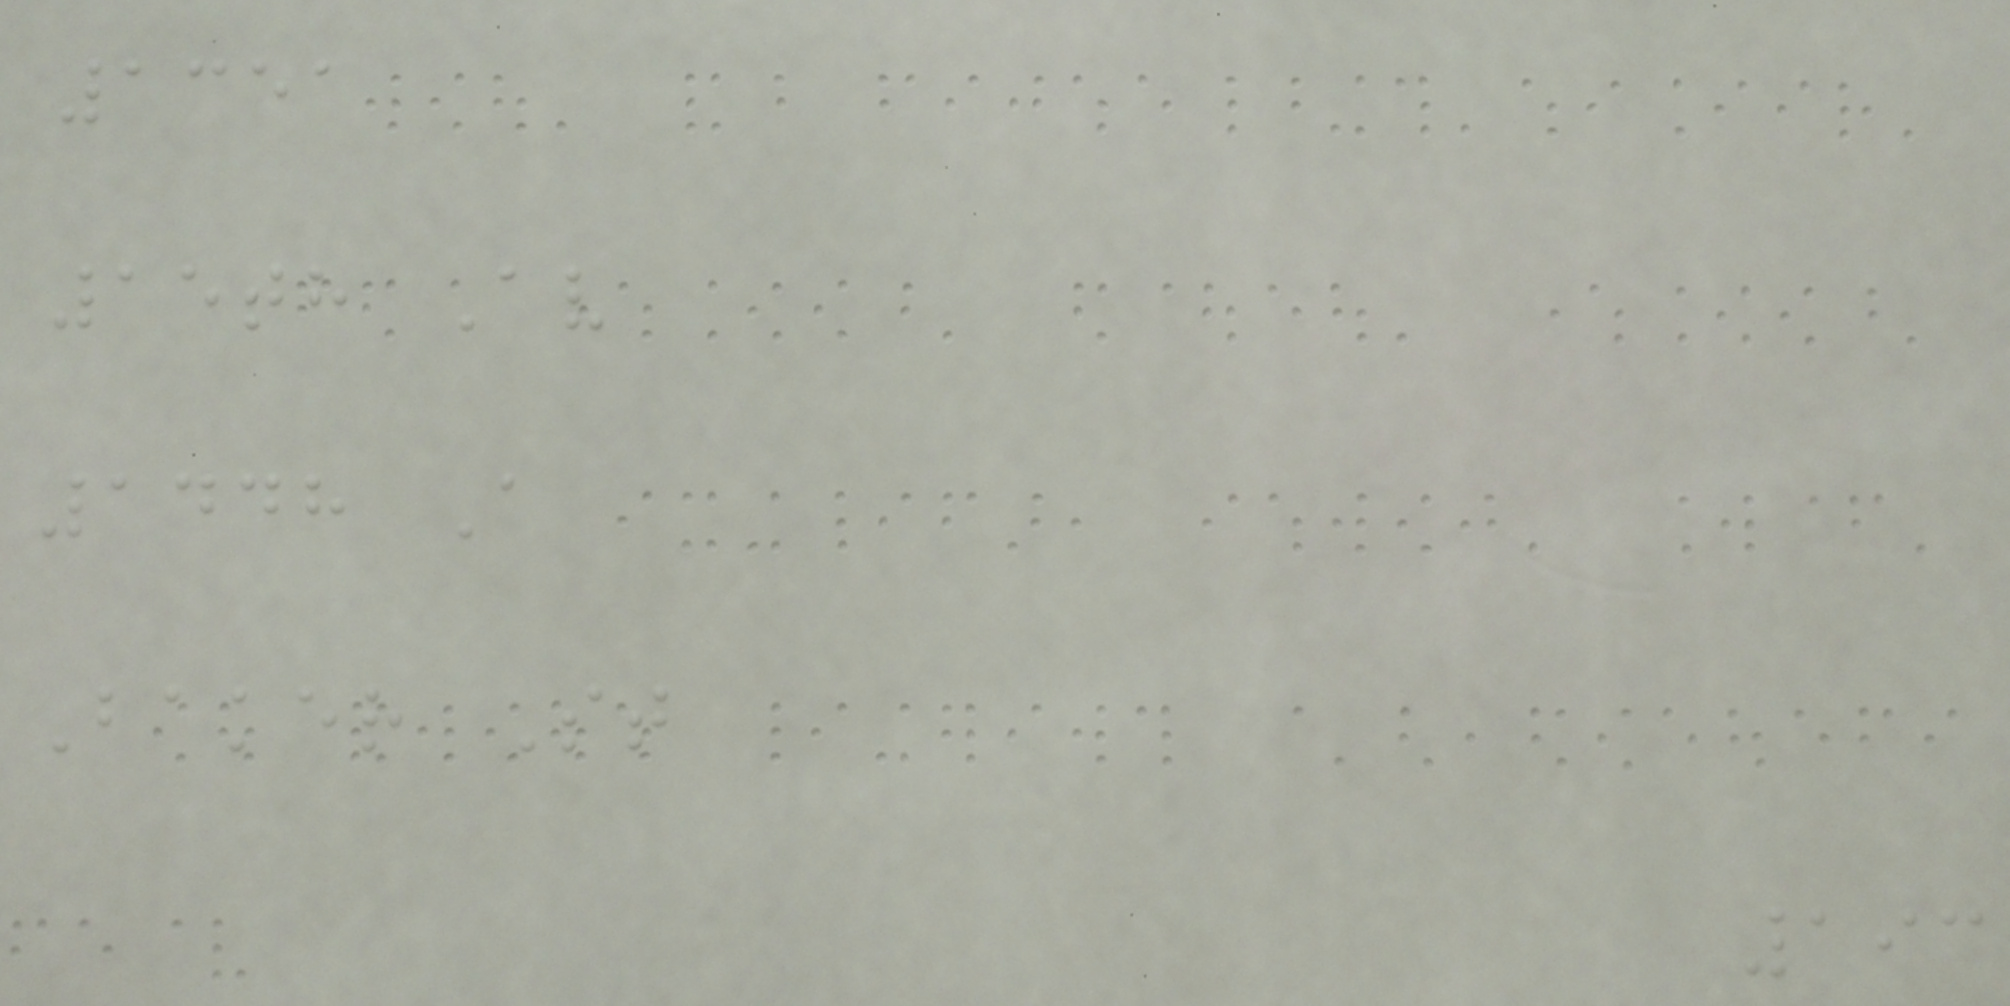1351
15th Av
1448 A
Baker St
193
